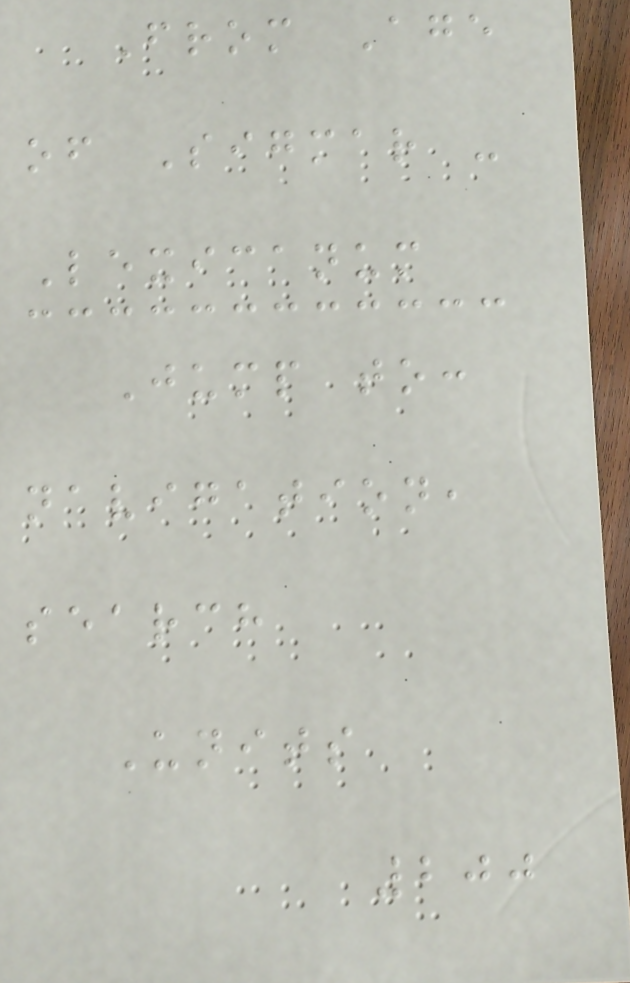From Age
of Sigmar -
Lexicanum
Jump to:
navigation,
search
Units
200
